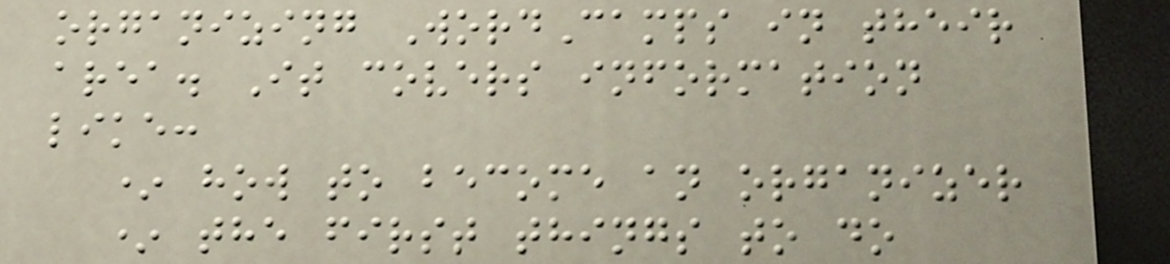organizing WordCamps in their
area. It covers information
like:
* how to become an organizer
* the first things to do
